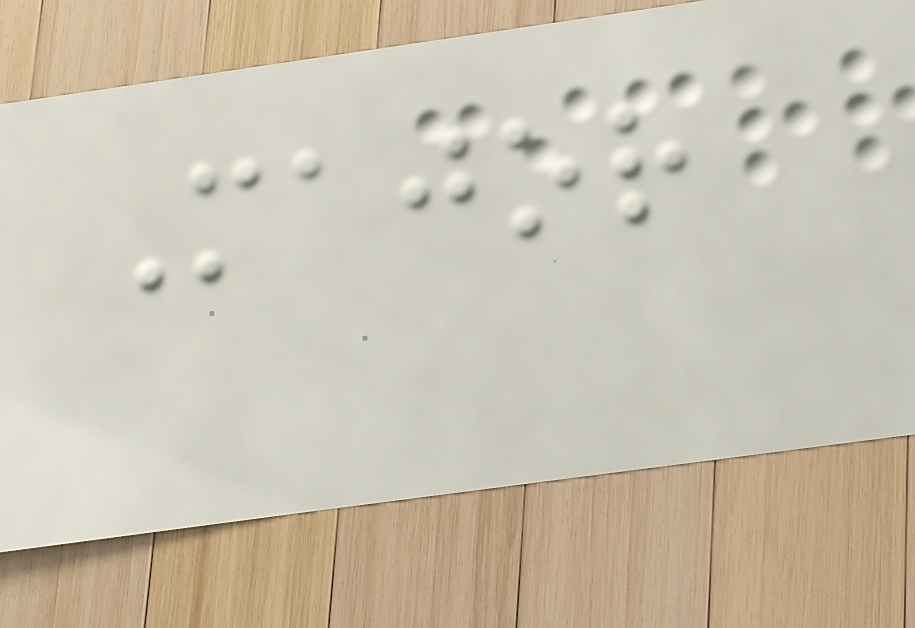Major
